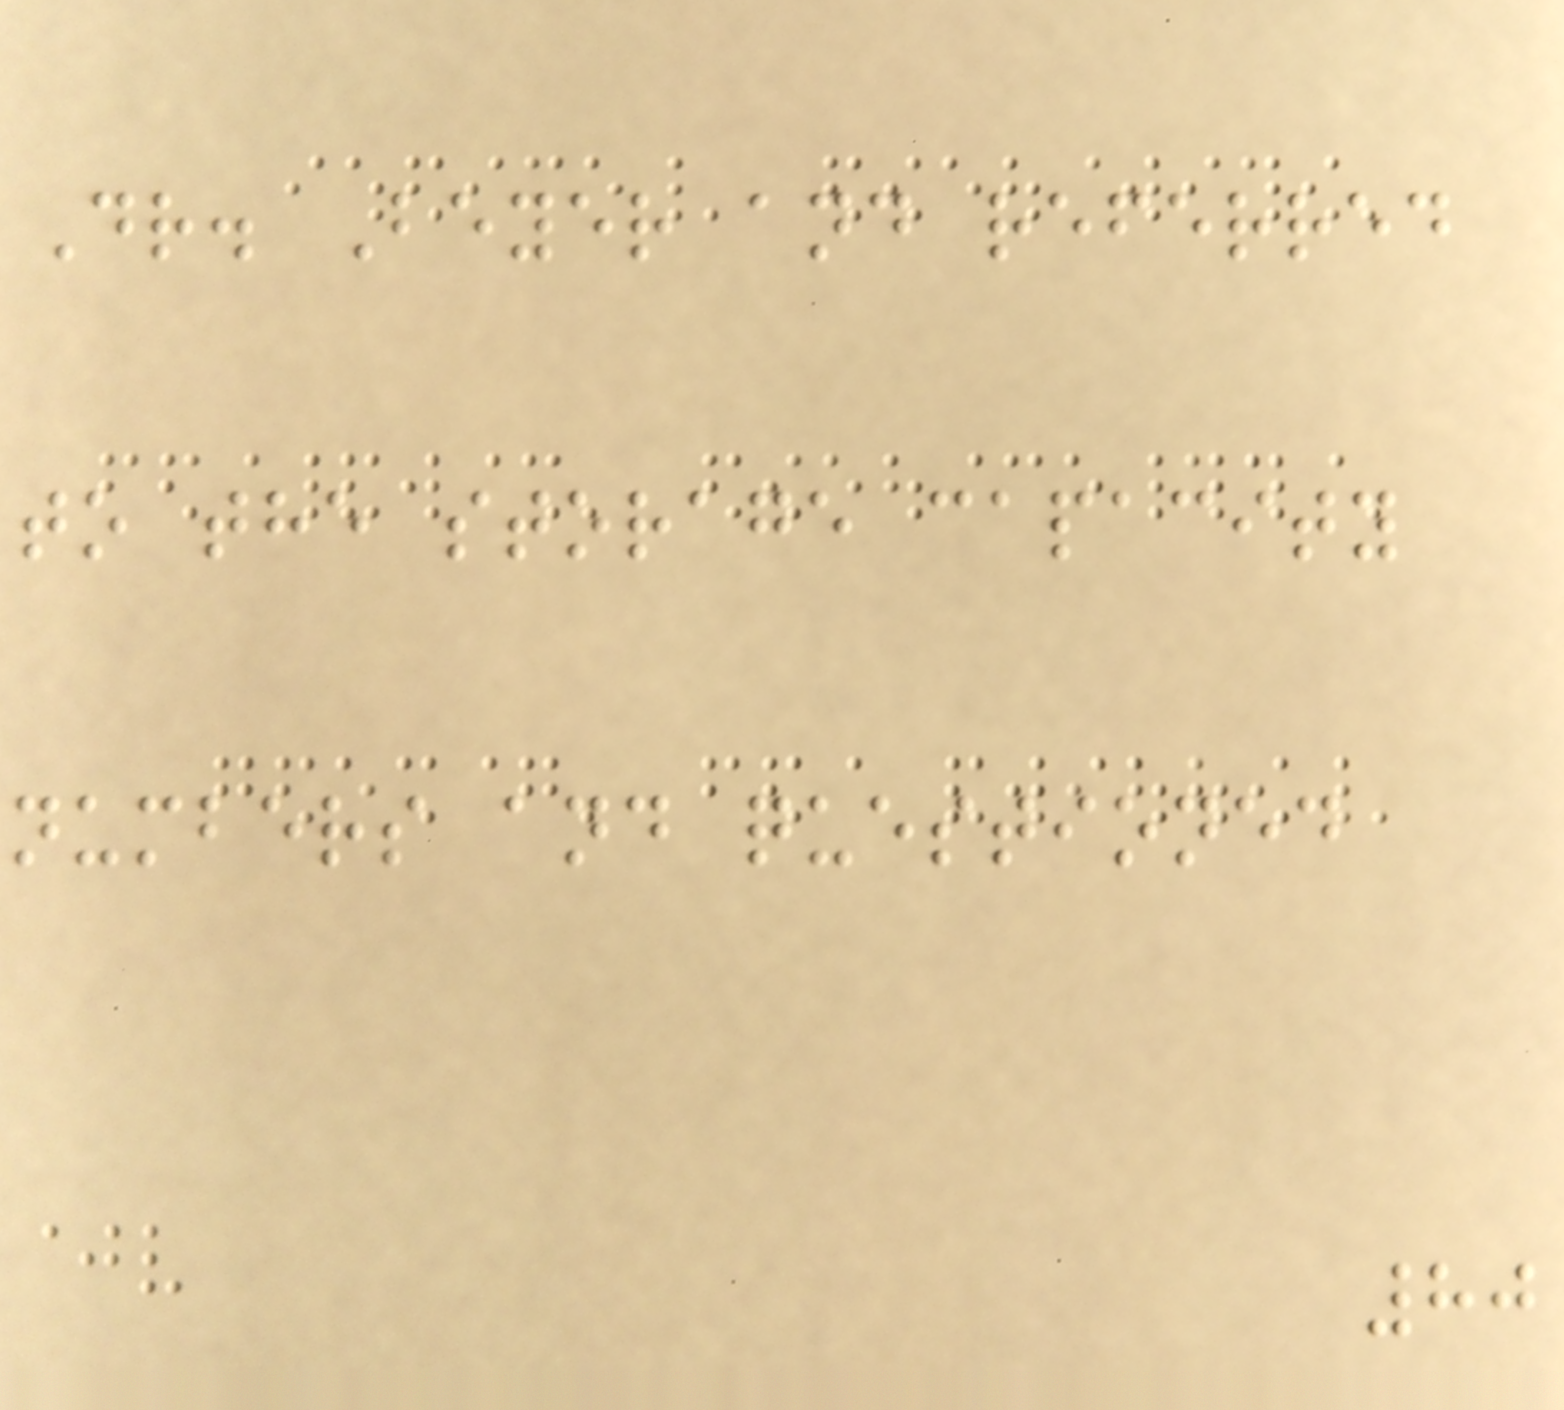Dr. Beyer and referred
to the storage capacity
numbers and questioned
80
